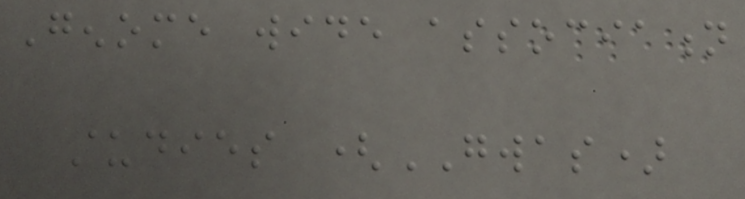Genome wide association
studies (GWAS)
